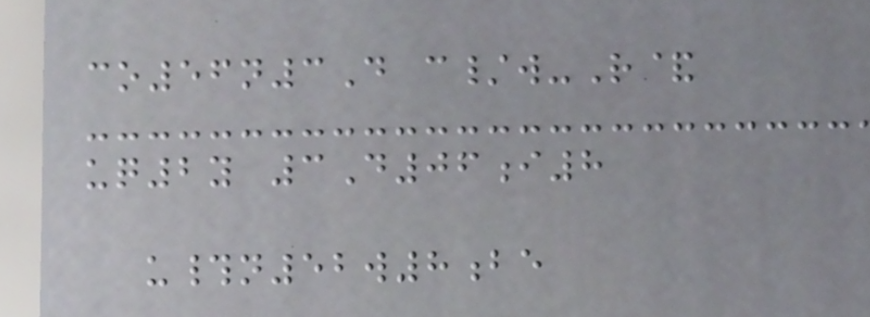co56n3D c/w-R&
uq2y 3D06i8
u#n52w8be
